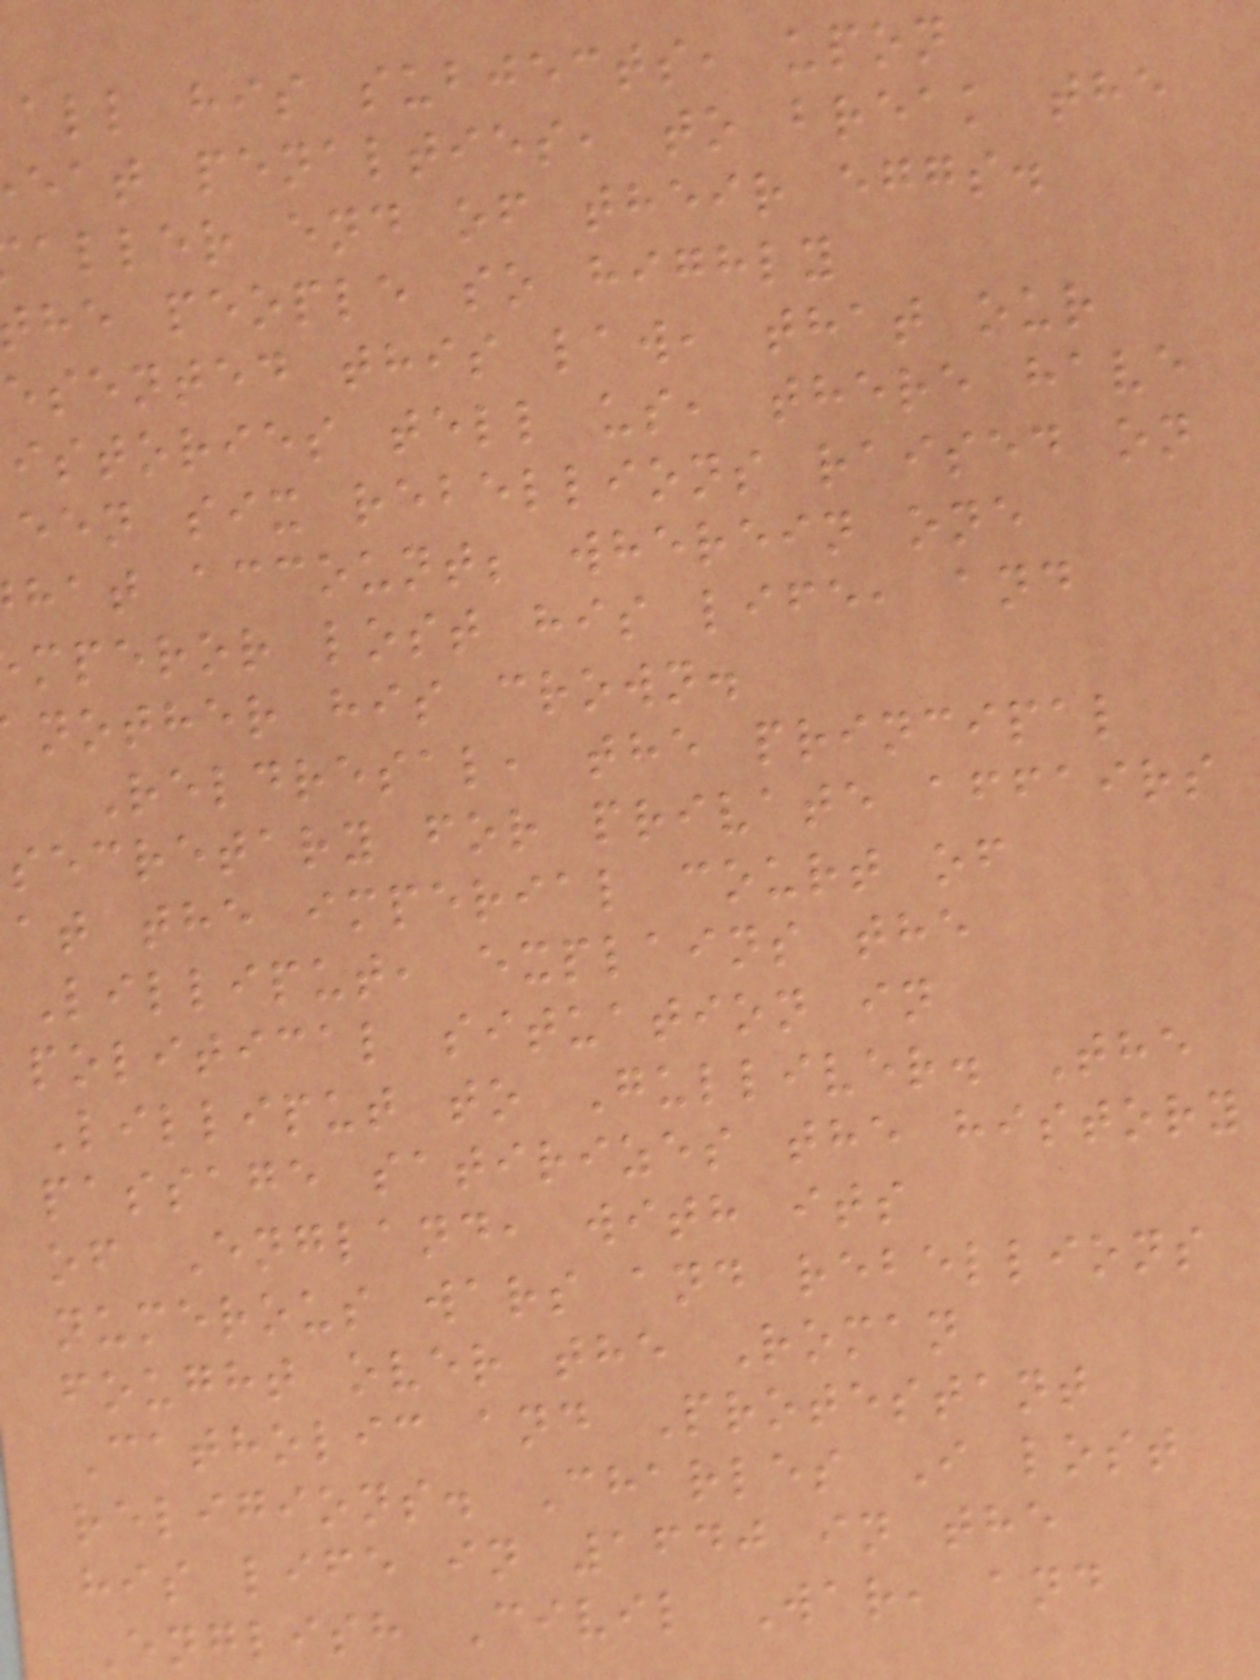all his subjects, upon
eat penalties, to break the
aller end of their eggs.
he people so highly
esented this law, that our
istories tell us, there have
een six rebellions raised on
hat account; wherein one
mperor lost his life, and
nother his crown.
Reldresal, the principal
secretary for private affairs
at the imperial court of
Lilliput, explains the
political situation in
Lilliput to Gulliver. The
passage satirizes the history
of England, with its
numerous wars and rebellions
fought over the Roman
Catholic and Protestant
religions. Charles I lost
his life in 1640 in the
English Civil War, and
